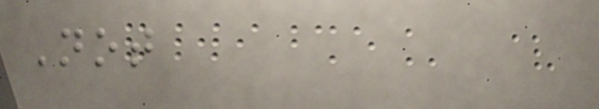Not
